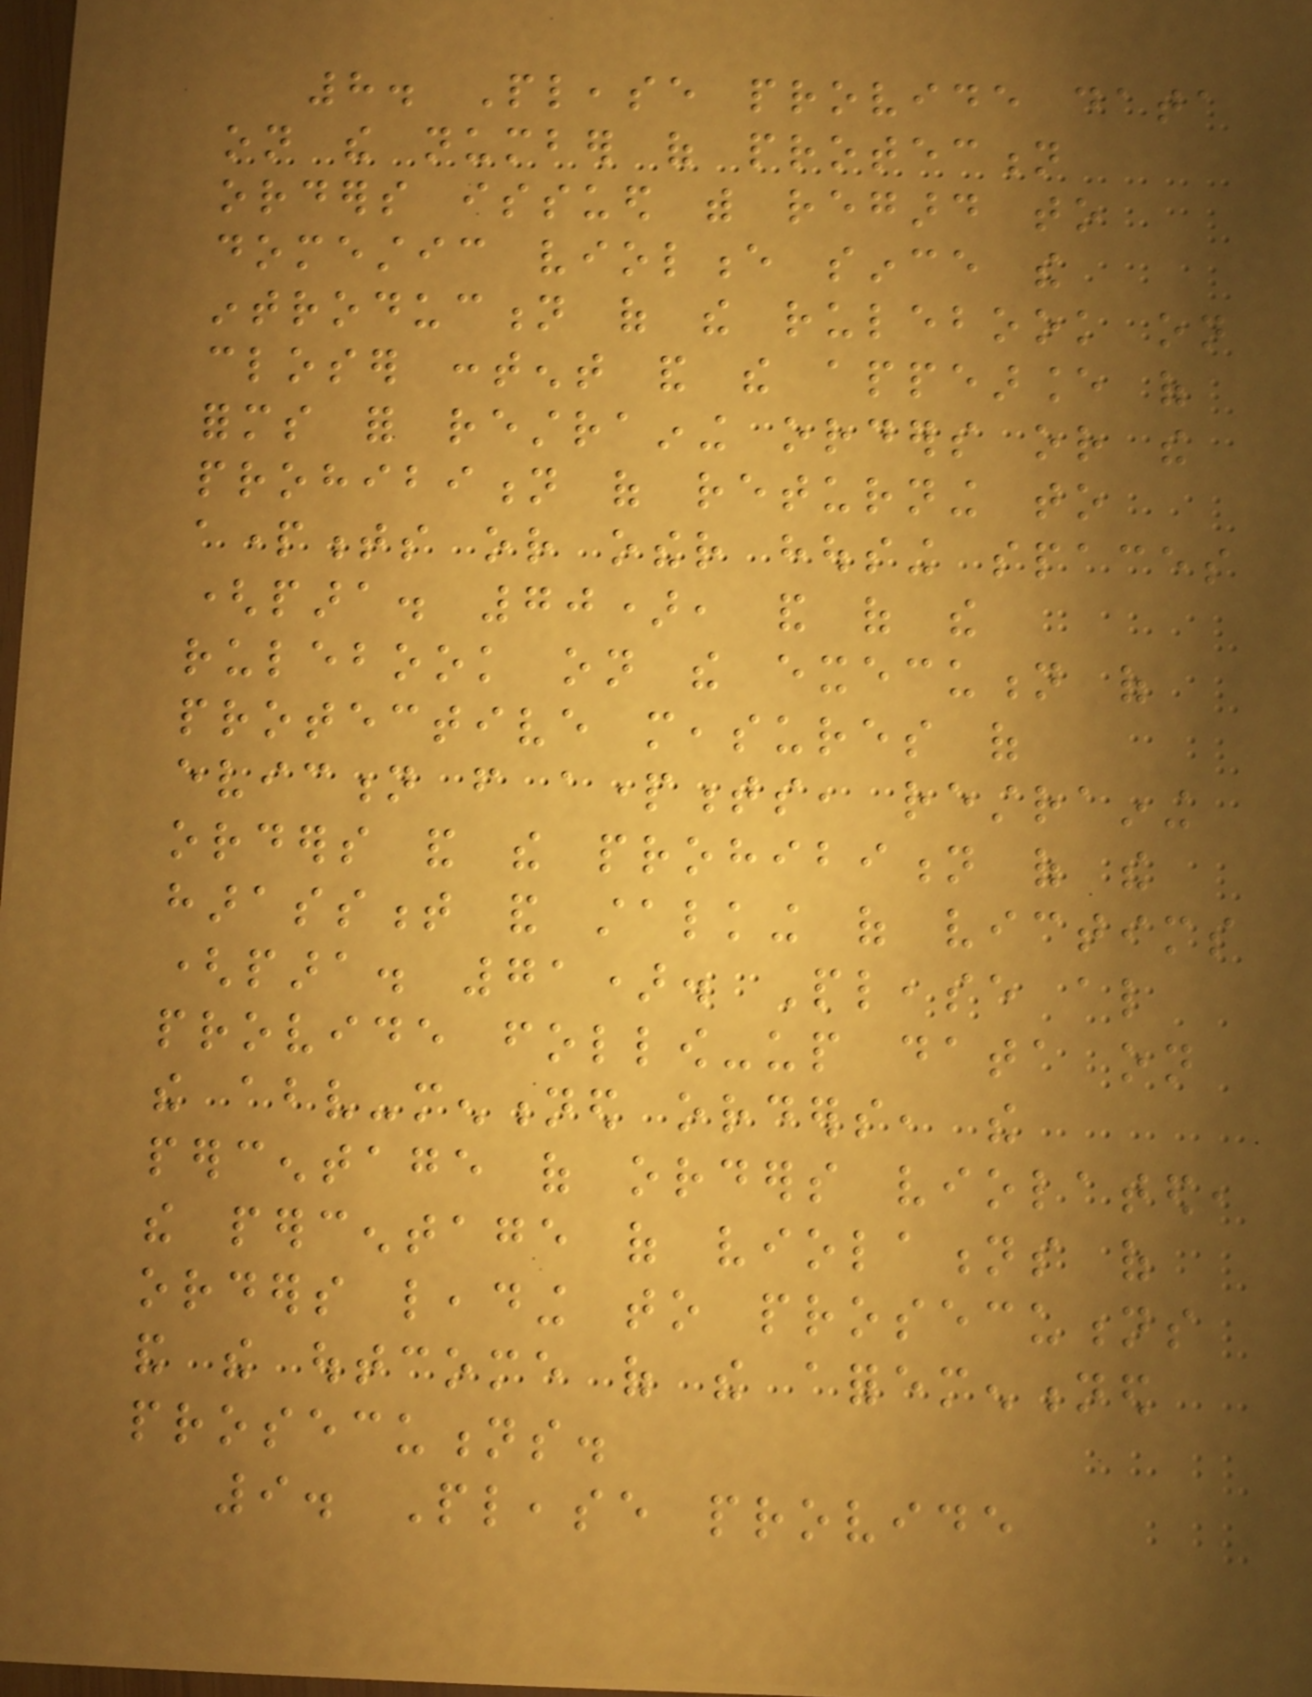8. Please provide data
on the number of protection
orders issued with regard to
domestic violence since the
introduction of the rulebook on
closer content and the appearance of
forms for restraining orders or the
prohibition of returning to
apartments or other housing spaces
(para. 70), and of the
rulebook on the execution of
protective measures of
eviction from apartments, restraining
orders and the prohibition of the
harassment and stalking of victims
(para. 71). Please also
provide follow-up data on
the above-mentioned orders, the
percentage of orders violated,
the percentage of violations of
orders leading to prosecutions
and the outcome of the aforementioned
prosecutions.
9. Please provide
